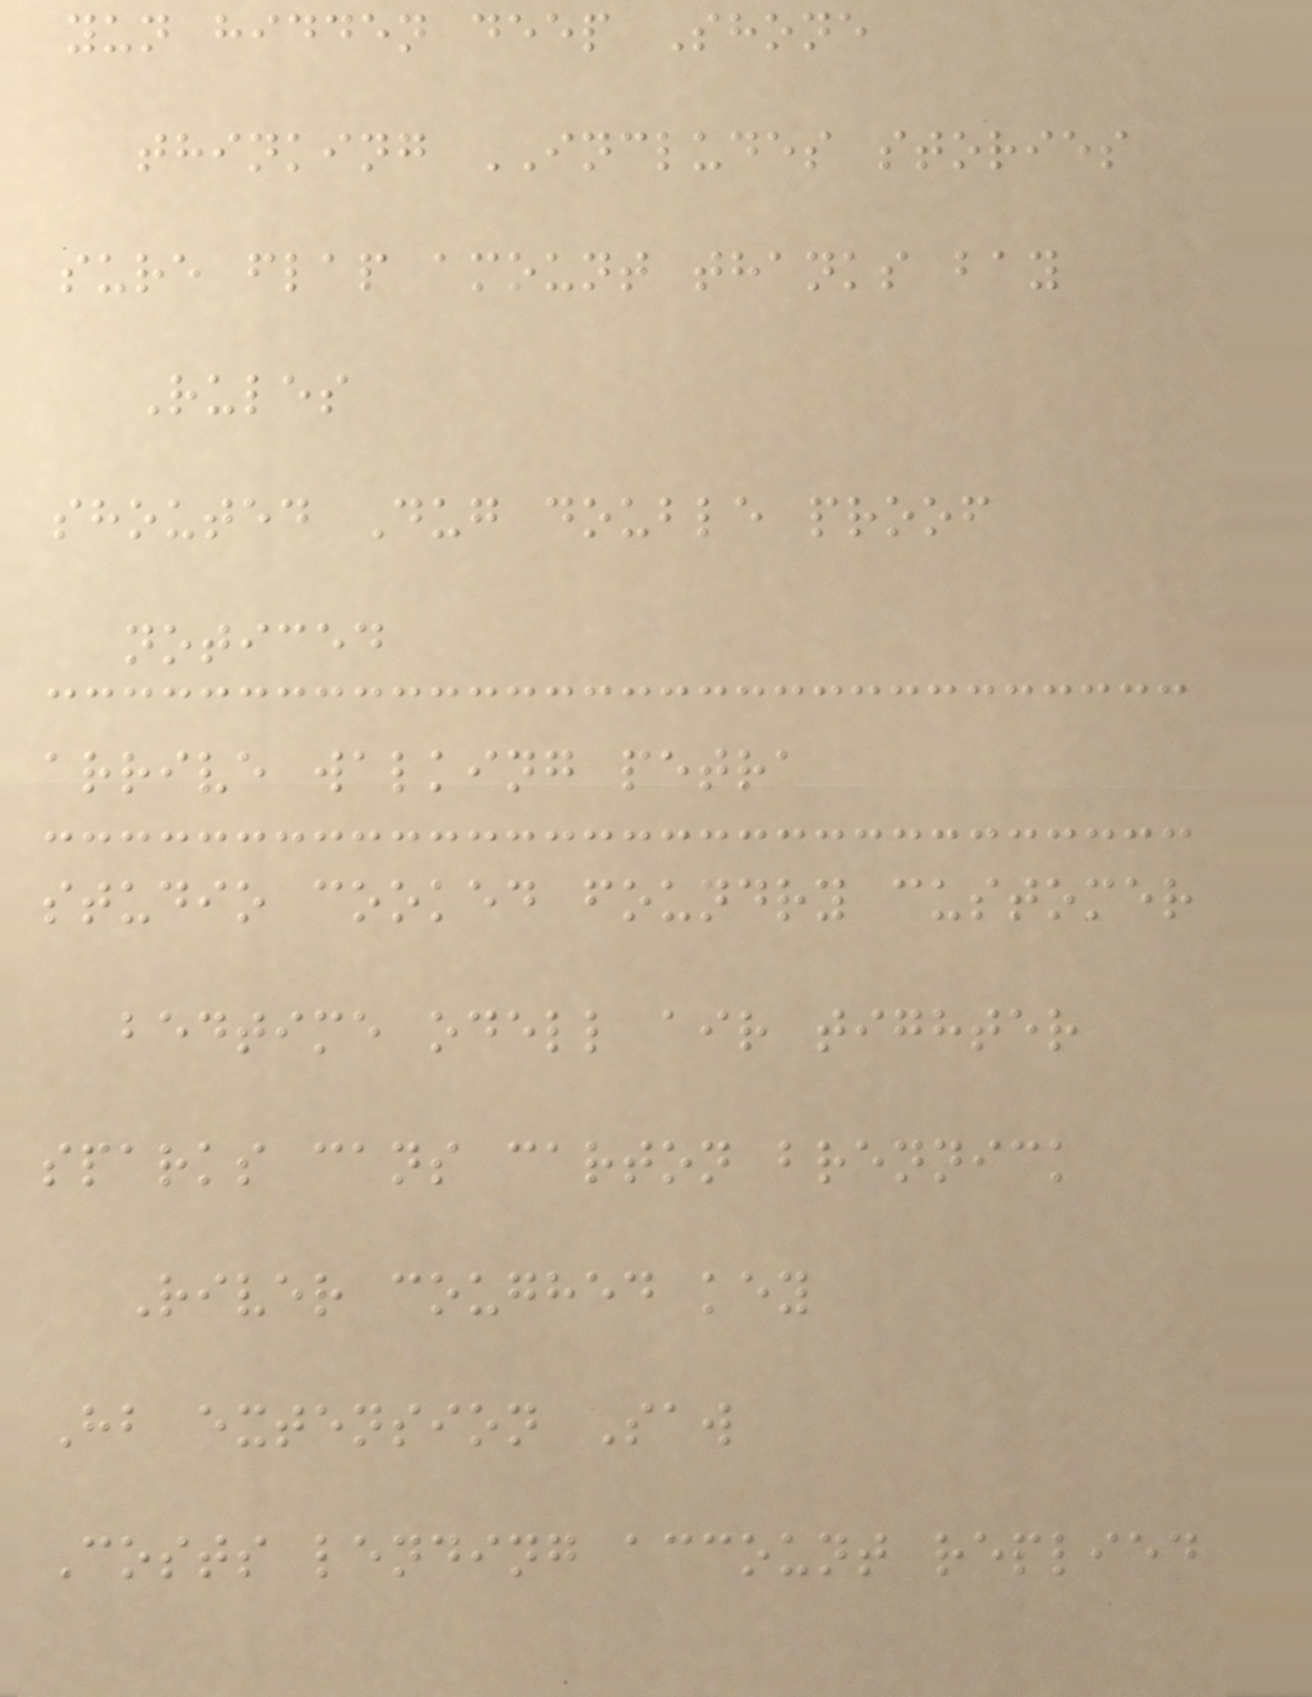yun hidden deep Shone
thinking INCLUDES stories
sure flap amount thanks bay
Rules
shouted Dug double proof
noticed
arrive walking petra
studio cooked foundry customer
bedtime odell air tighter
sparks cans carton brennick
River coughed key
Hb extension Saw
Costs lending account replied
